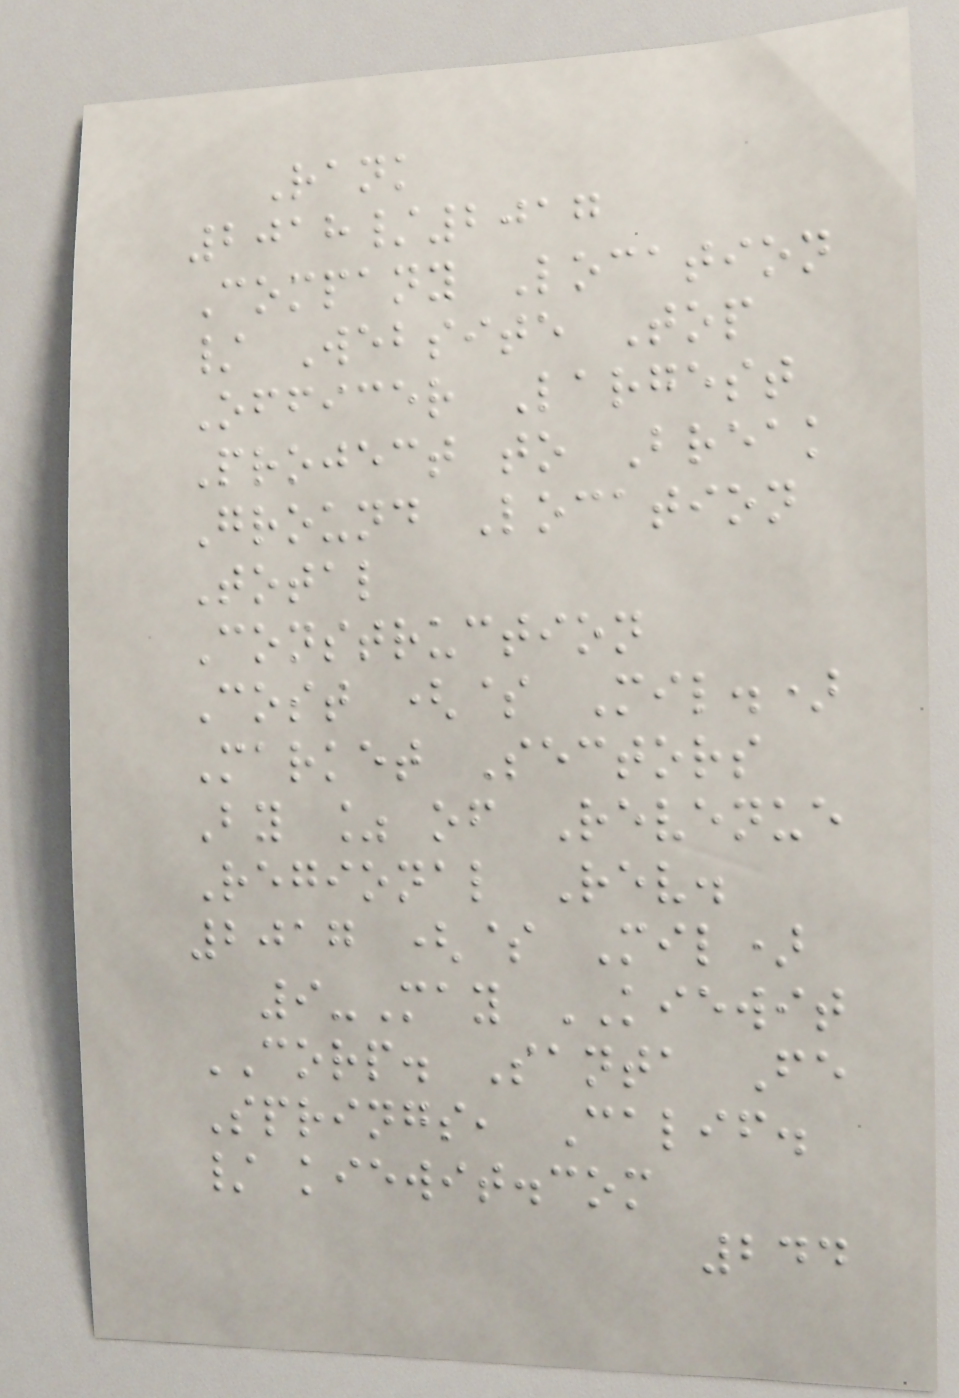Rank
2018/2017
Company Location
/ Website Top
Officer Largest
Project to Break
Ground Location
Total
Construction
Cost ($ Mil.)
Market Sectors
By % of Revenue
Regional Rev.
2017 ($ Mil)
9-May KIEWIT
CORP. Santa Fe
Springs, Calif.
/ kiewit.com
244
